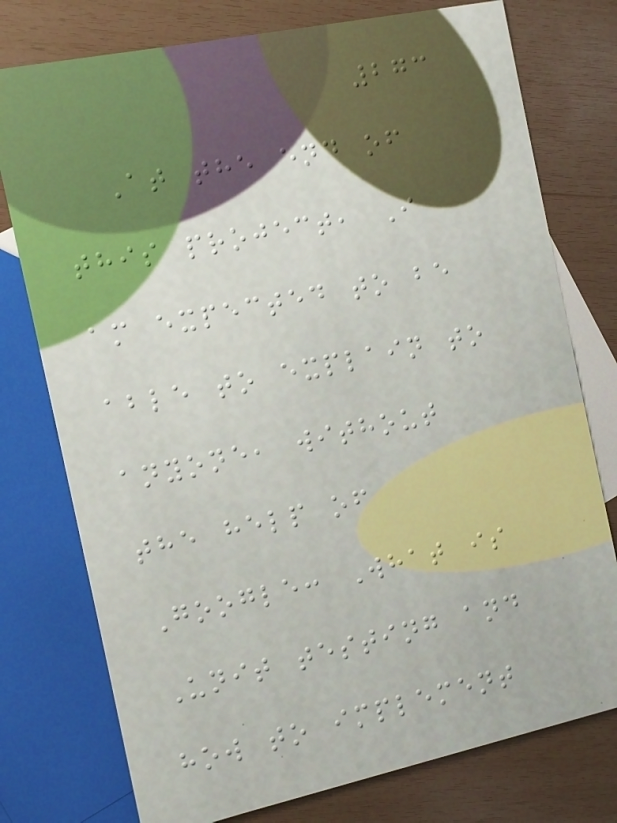273
At the end of
this project, I
am expected to be
able to explain to
anyone, without
the help of
Google: What is
Unit testing and
how to implement
